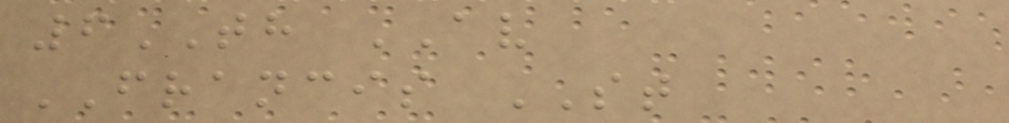6TH AV
FRANCIS ST
